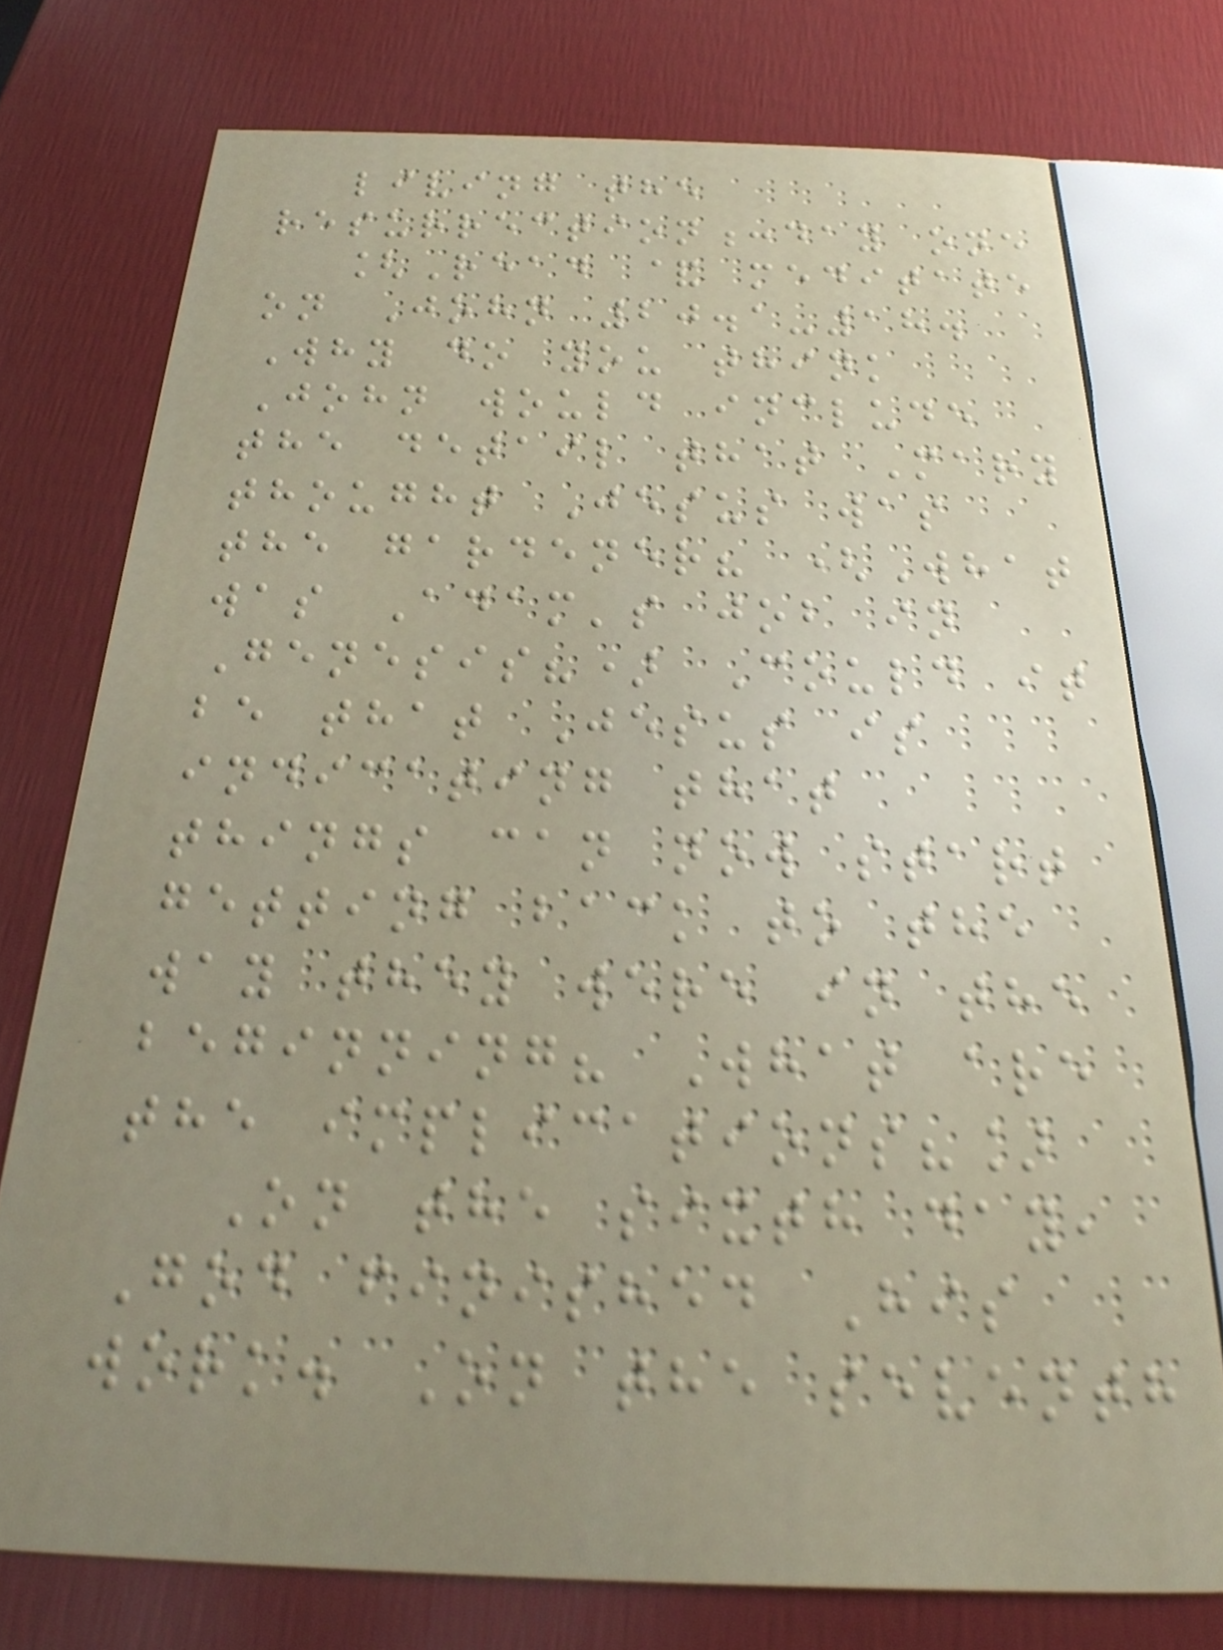living the
resurrection:day one
[Read & meditate
on John 20.1-18.
Why do you think
John would include
the detail that Mary
thought Jesus was
the gardener? (What
was Adam's job in
Genesis?) Could it
be that Jesus is
indicating that
things can now start
getting back to the
way they were in the
beginning? What are
the implications?]
On the sixth day,
God finished His
work. On the seventh
